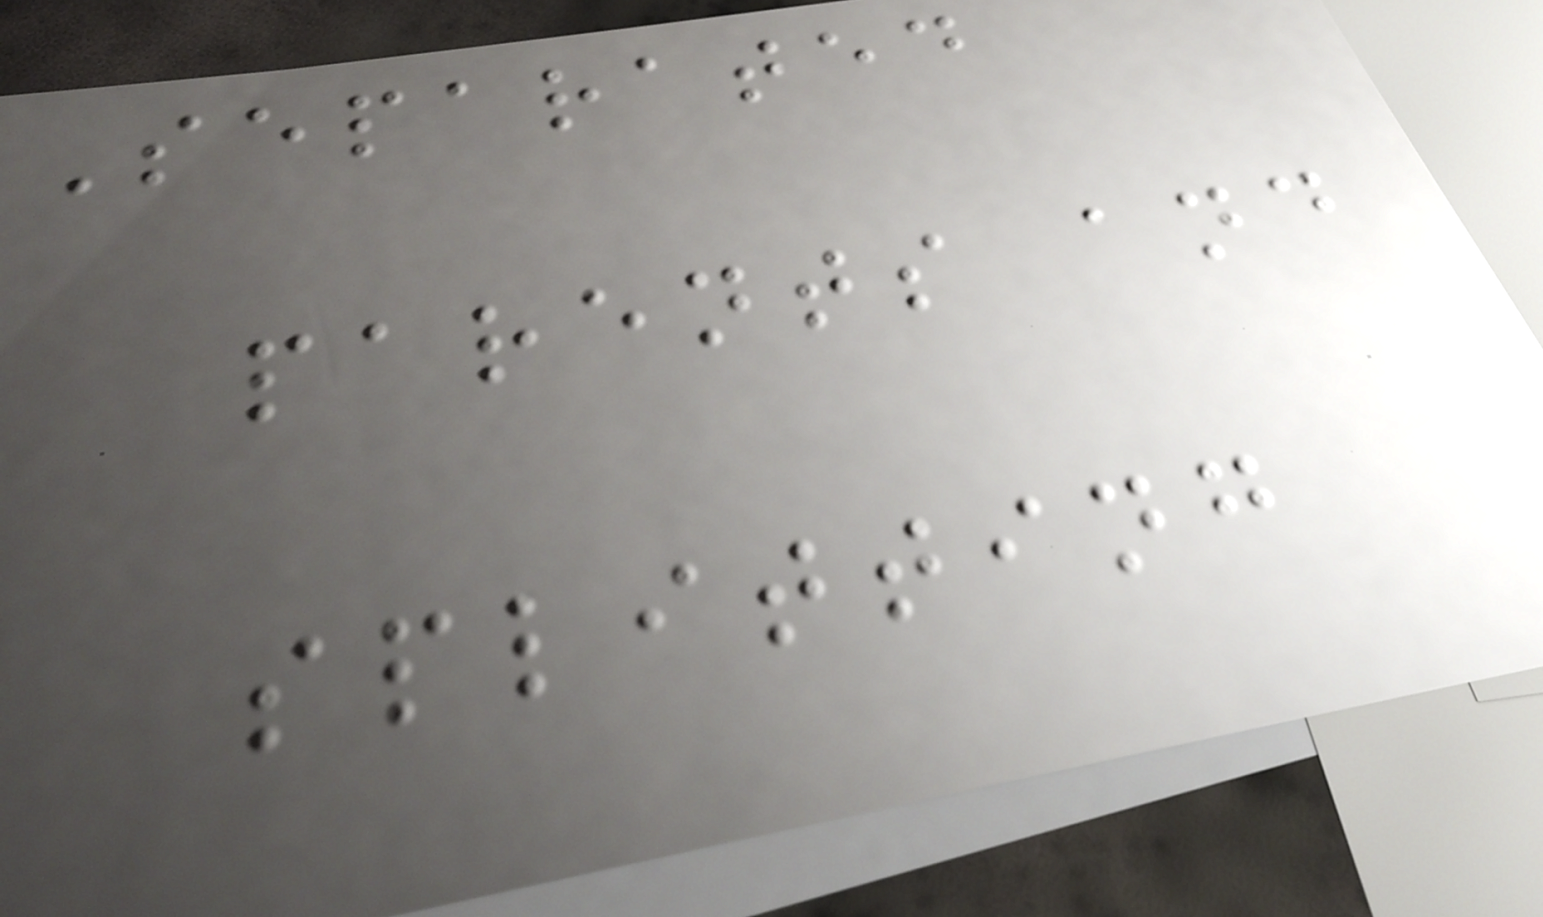Separated
parents and
splitting
